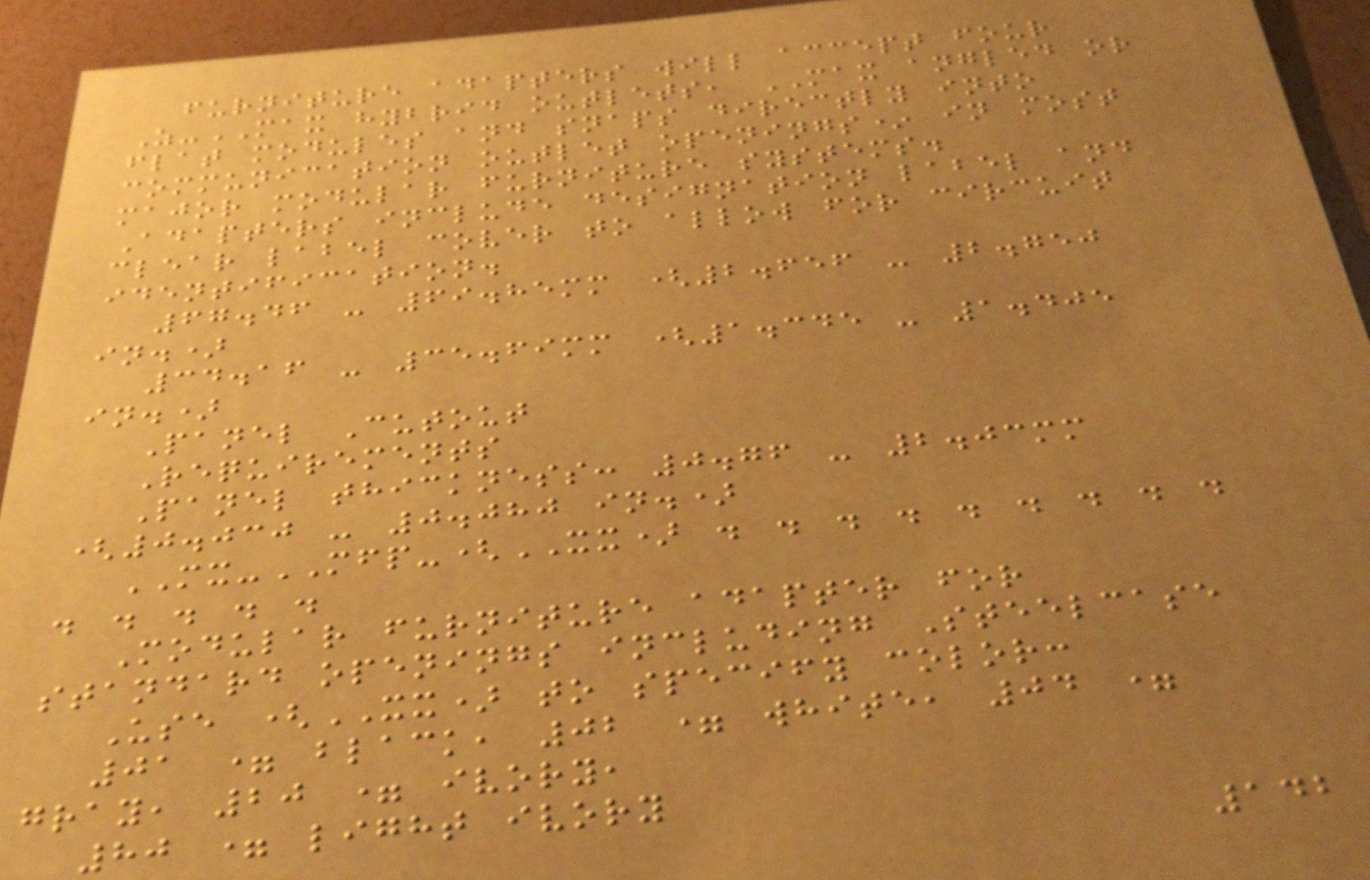furniture adapters will accept four
Z-MAX hybrid outlets, MAX angled or
flat modules and snaps directly into
communication outlet openings* in most
major modular furniture systems.
Adapters include designation label and
clear label cover to allow for circuit
identification.
67.46 - 69.85mm (2.656 - 2.750
in.)
34.16 - 35.69mm (1.345 - 1.405
in.)
Panel Cutout
Requirements
Panel thickness: 0.76 - 2.03mm
(0.030 - 0.080 in.)
MX-MFP-(XX) . . . . . . . . .
. . . . .
Modular furniture adapter for
standard openings including Steelcase
Use (XX) to specify color:
01 = black, 02 = white, 04 =
gray, 20 = ivory,
80 = light ivory
142
